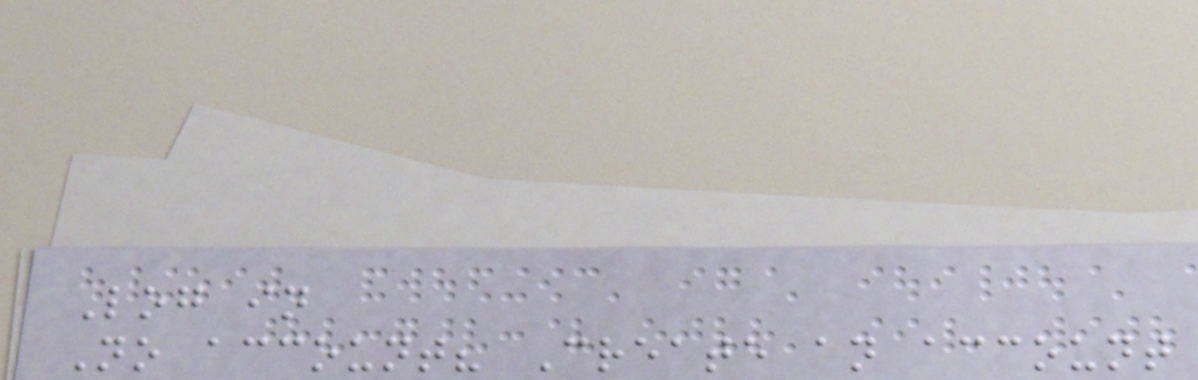Log in
No account? Create an account
